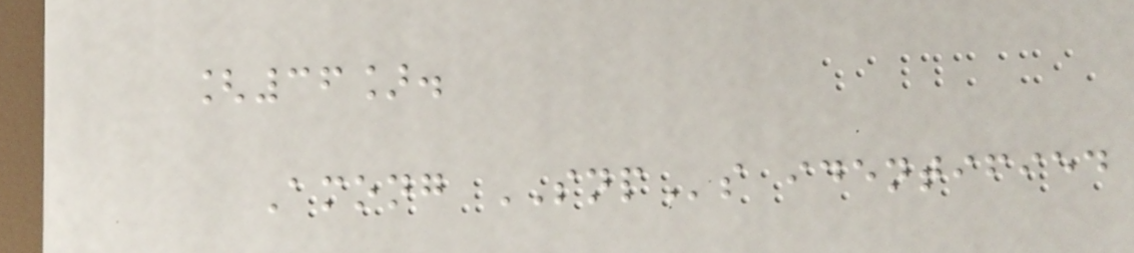[36].
Among SNPs identified
